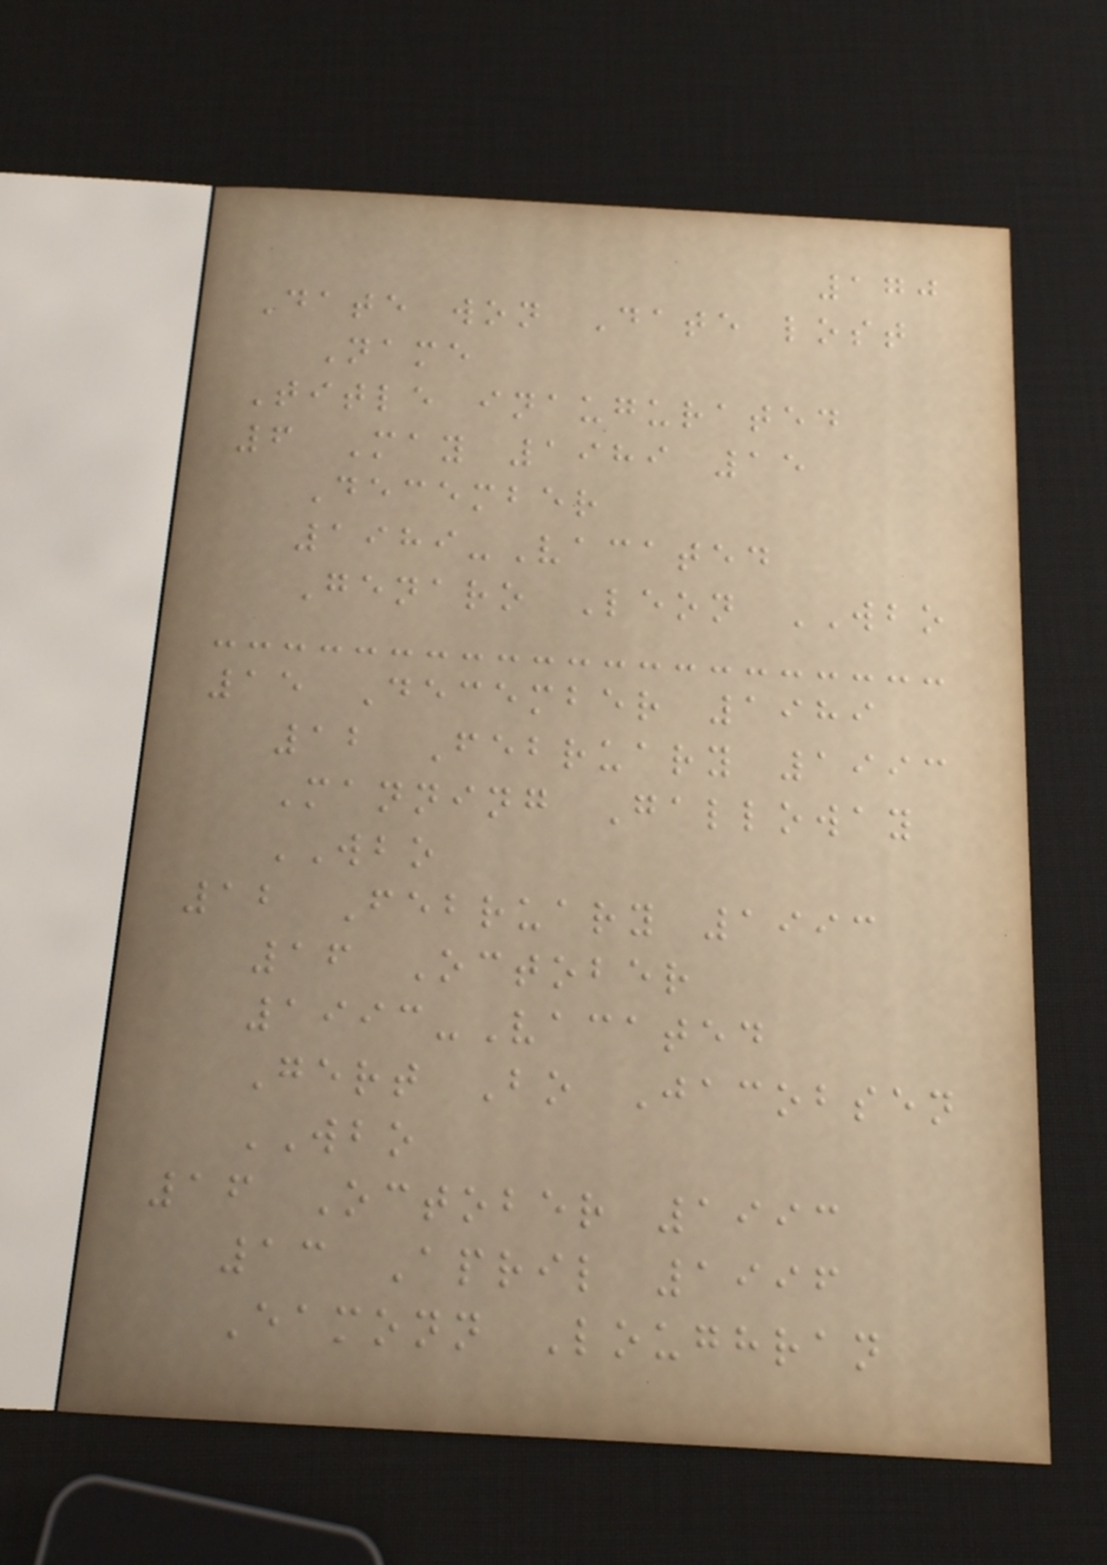170
Date won Date lost
Name
Title inaugurated
6 May 1989 15
December
1989-Vacated
Genaro Leon WBO
15 December 1989
12 February 1993
Manning Galloway
WBO
12 February 1993
16 October
1993-Vacated
Gert Bo Jacobsen
WBO
16 October 1993
13 April 1996
Eamonn Loughran
